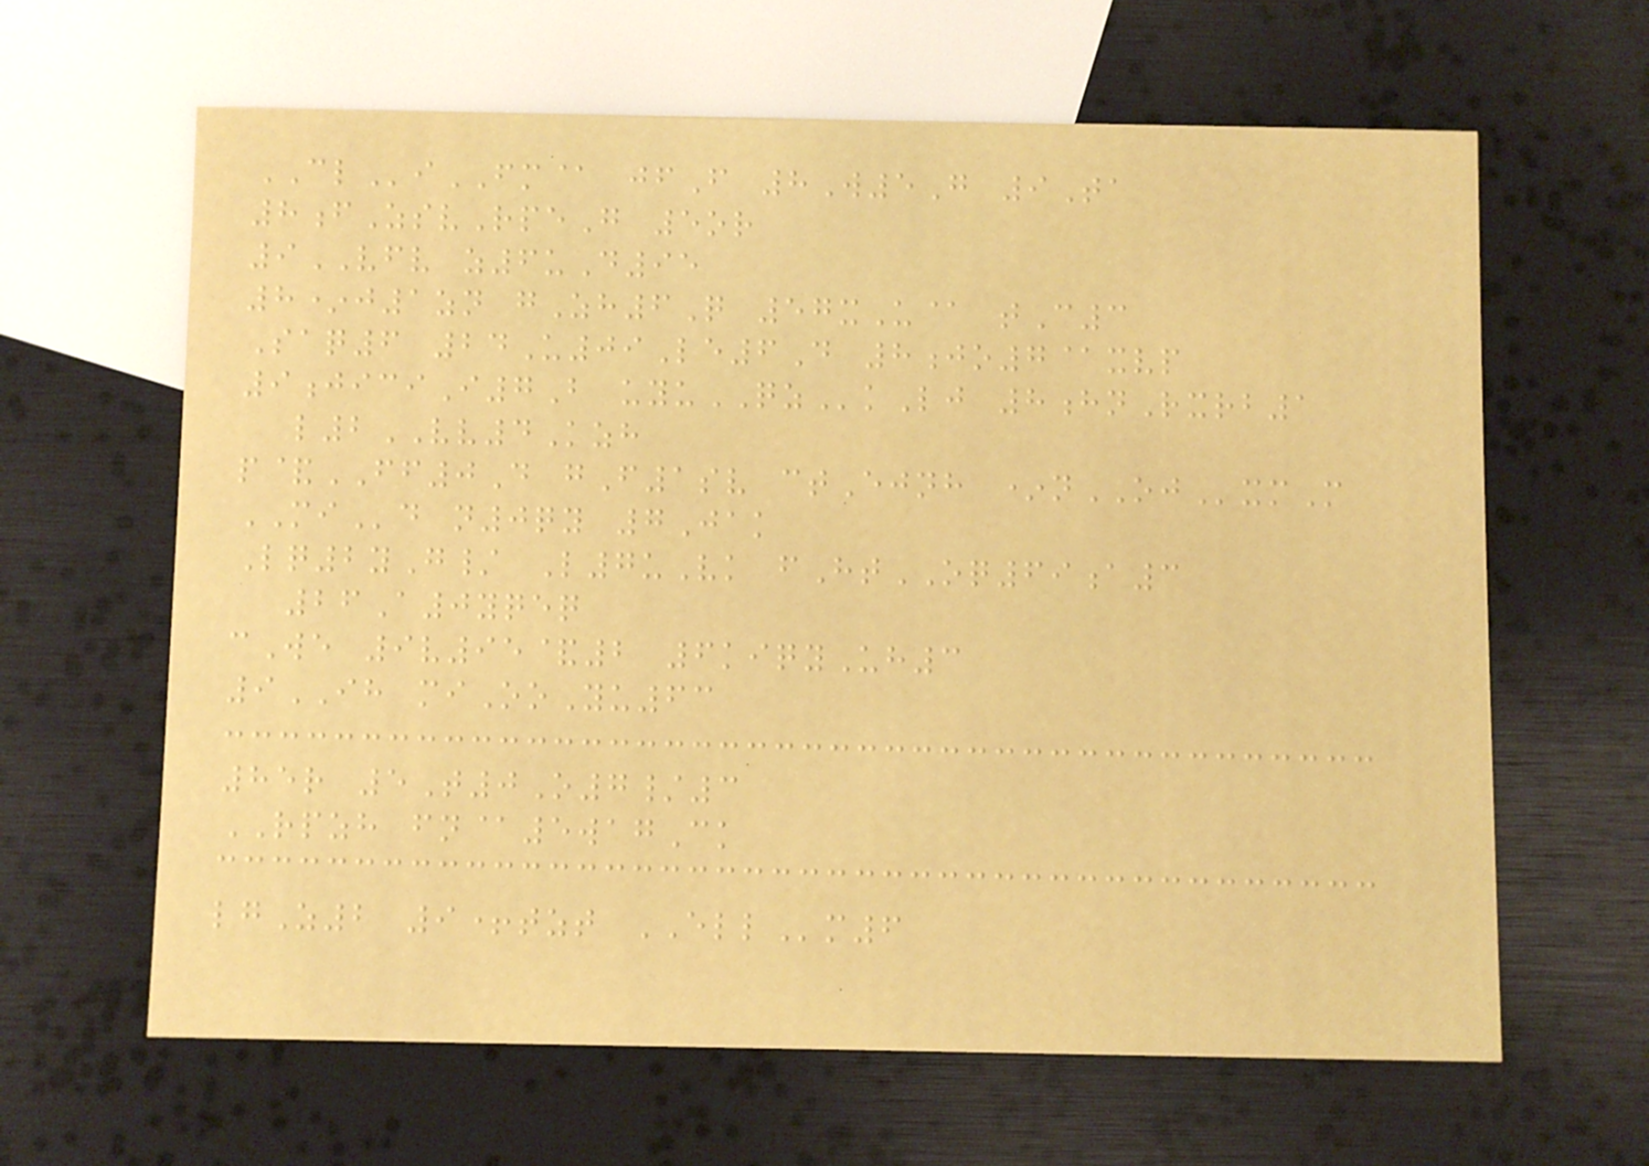CLiFM@ jfF 8W5G 9Ta
8fZsvRpeG 5or
9VFV z6uD95
8*j1zn gZh6Q 57xU@ tC3
Saq6 24U09Le6D 8jo7@xvp
9jiciI7B uyuQZkLj 8hnRxrb1
l2VV4Kzh
p&FF0D gF1sv ctEjnh *nOJxmM
MId n0qy 7Jak
Lq2yG/ L7uVk fHtOQ69a3
26A0yqeq
cWe 9v95&2 6kiqyUh3
9IH miOoYu63
85r 5T0O7/3
RPZH fn@5wagCk
lgZ2 9+tzt ELLm6
